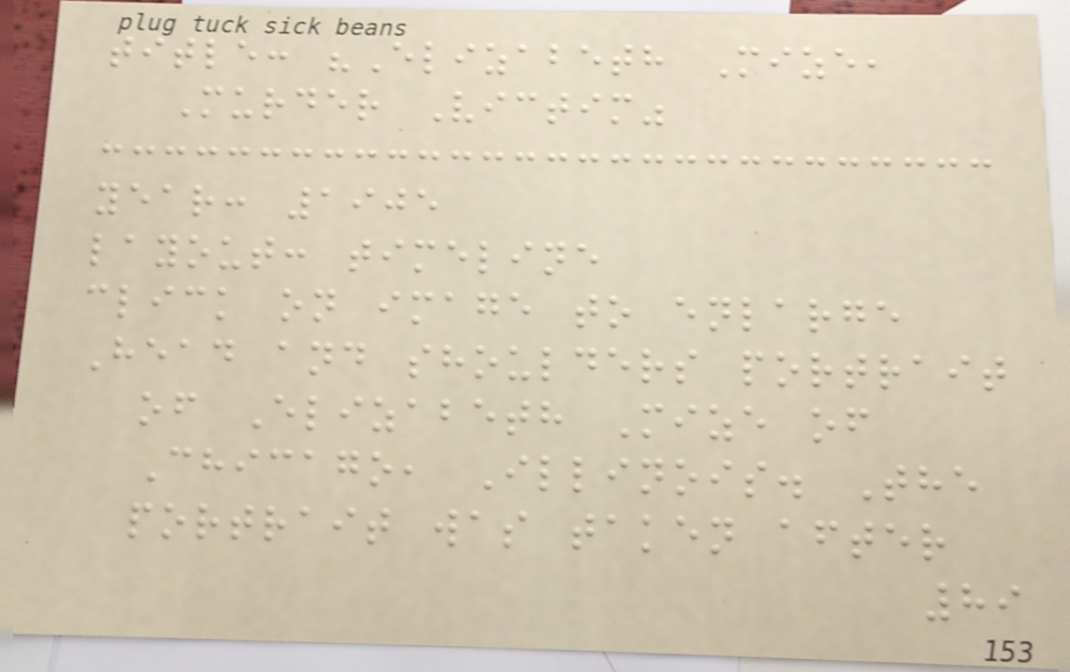title: "Elizabeth Mize,
Murder Victim"
year: 1905
layout: timeline
click on image to enlarge
Head and shoulders portrait
of Elizabeth Mize of
Chicago, Illinois. The
portrait was taken after
89
